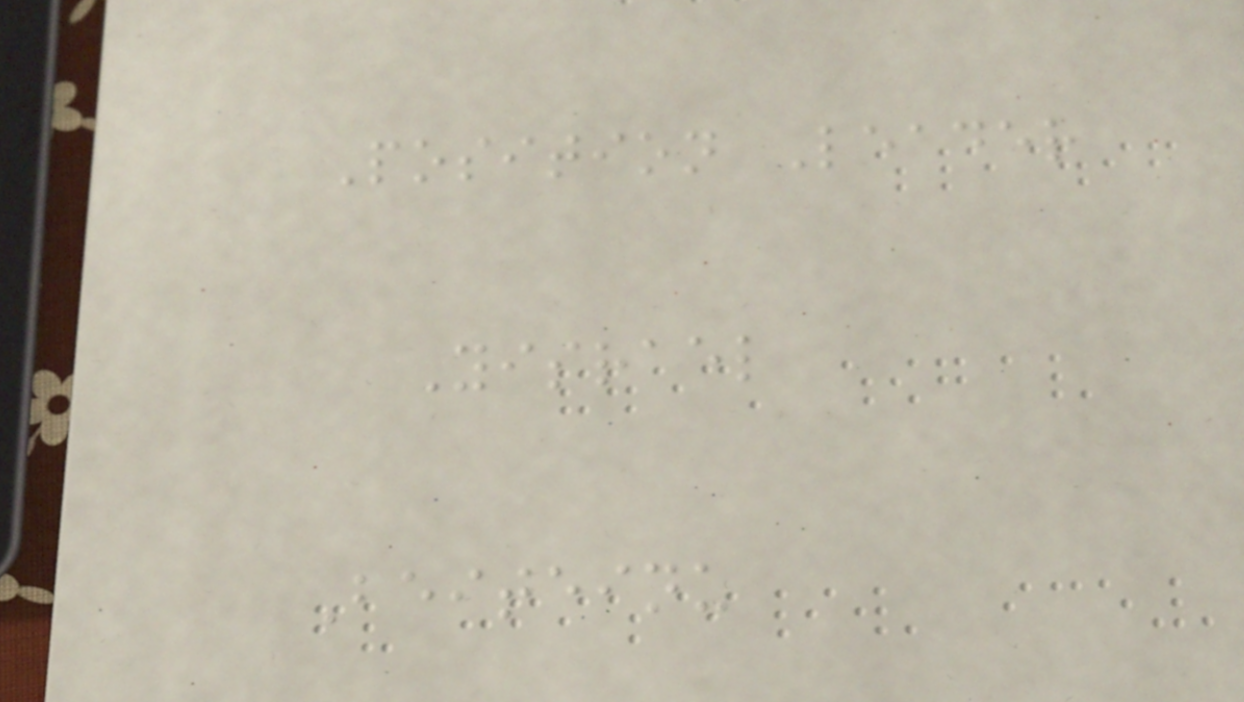Position Leader
Yisrael
Beiteinu
